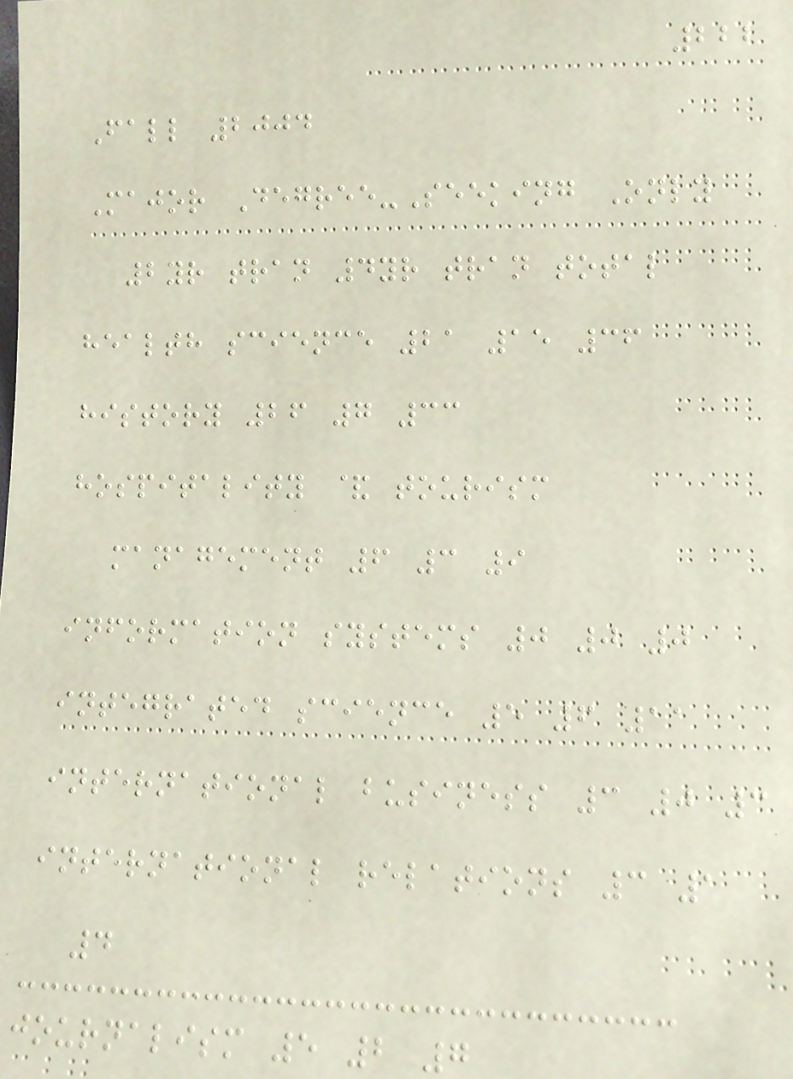222
Fall 2004
Major Degree-Seeking Only
2yr tran 4yr tran total
health science 21 15 36
history 26 7 33
hospitality & tourism
management 6 3 9
information systems 0 0 0
integrated science 5 6 11
international business 3 0 3
international relations 3 1
4
journalism 5 2 7
